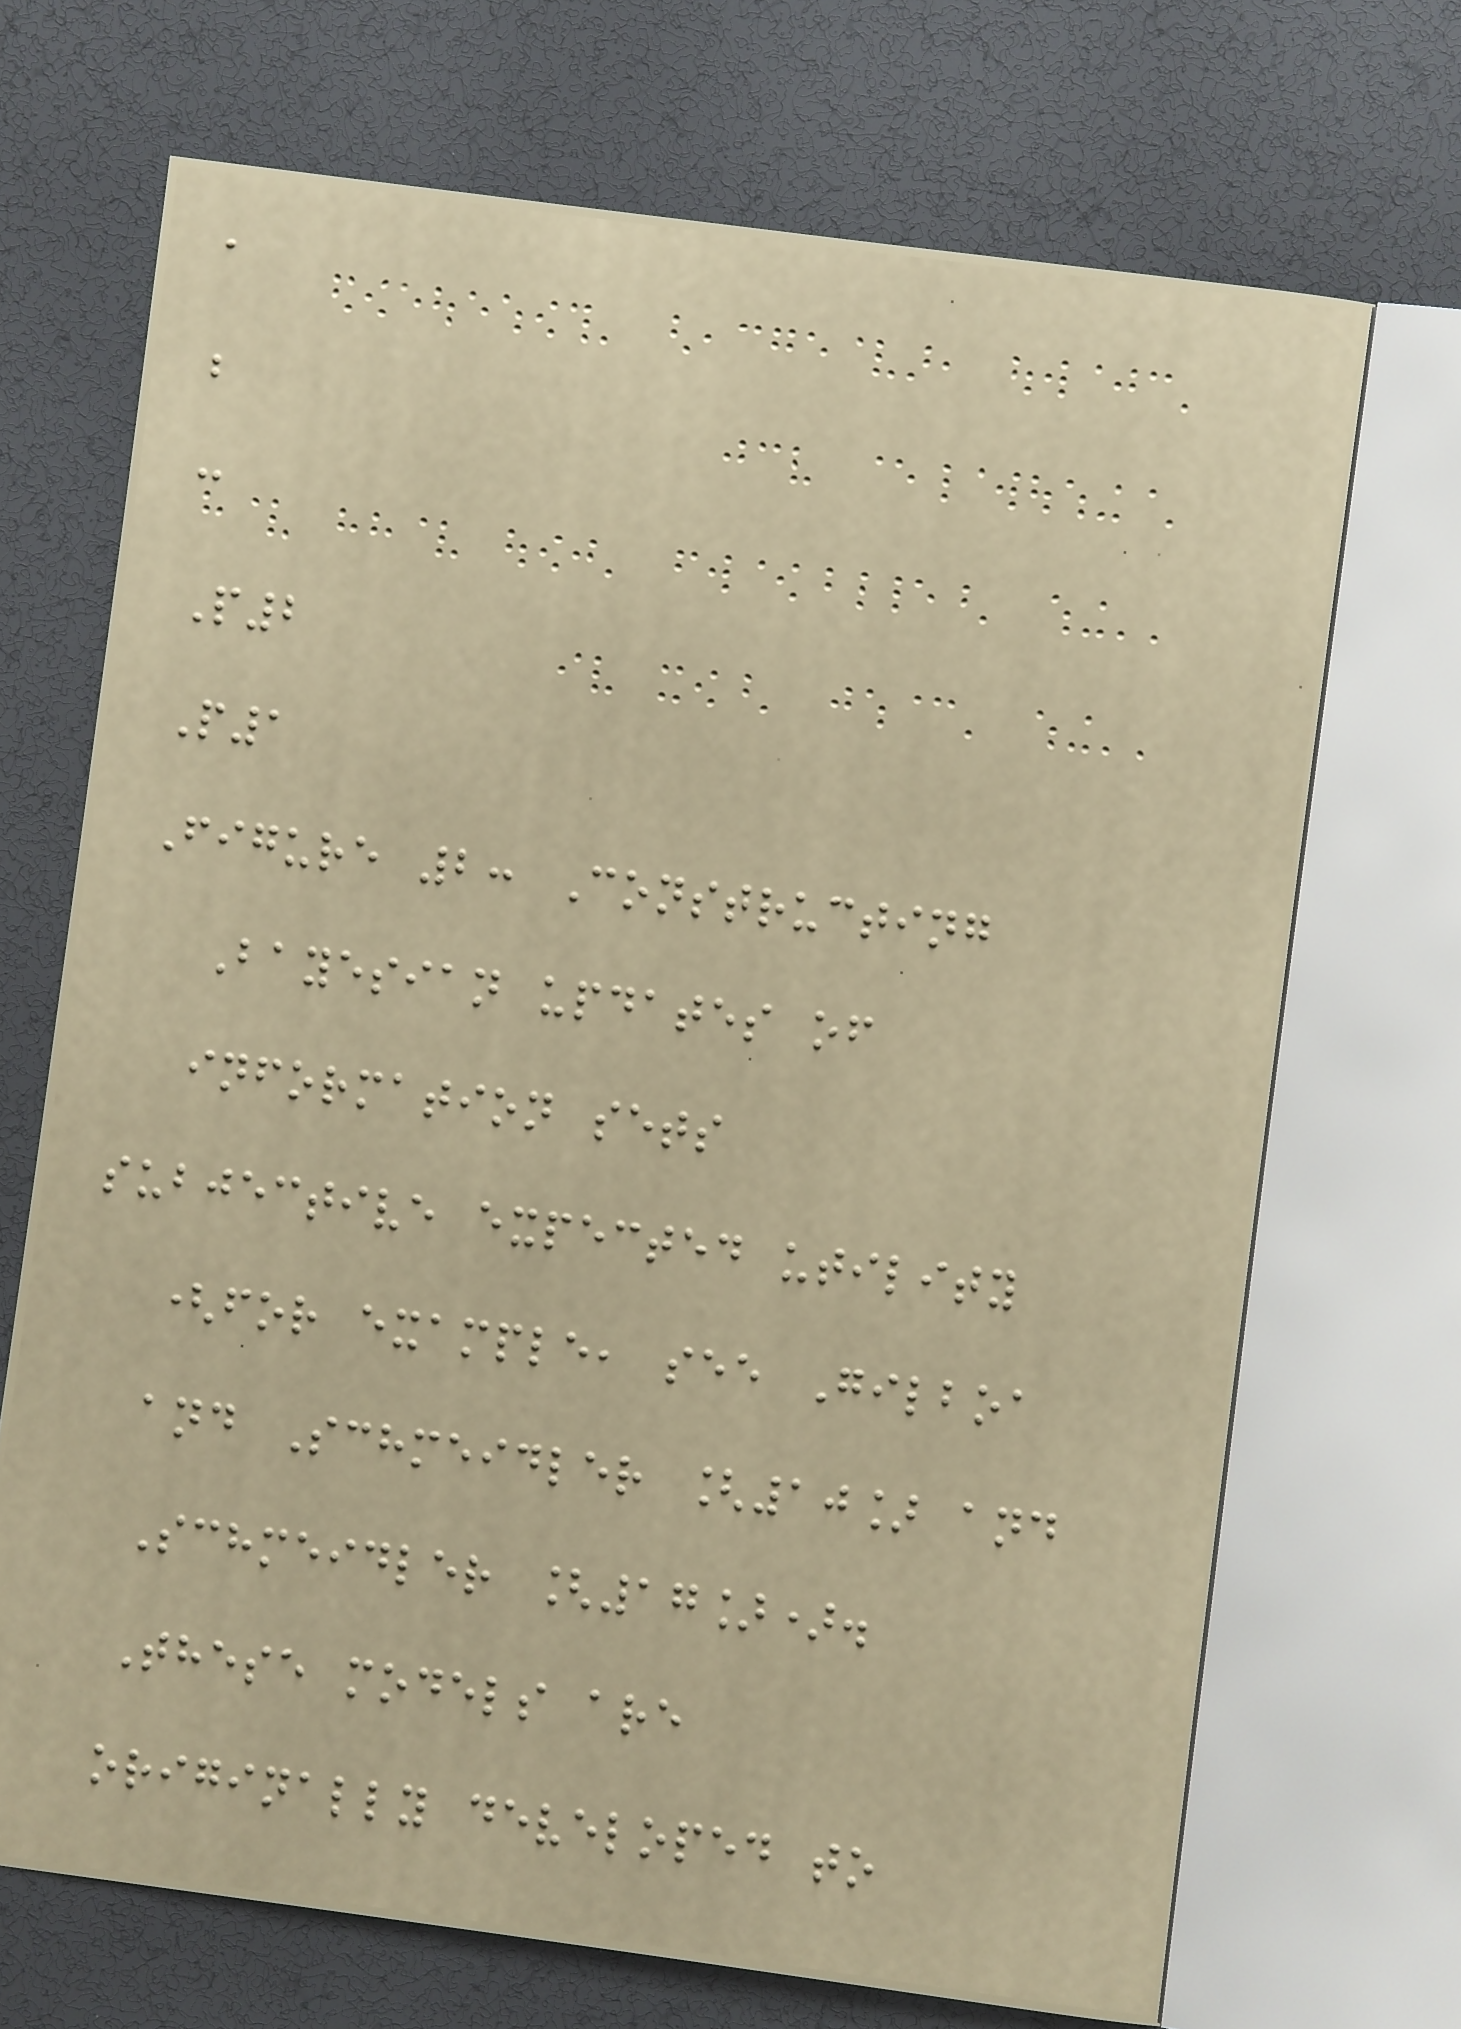a
b
c
P2
P1
Figure 2: Constructing
Bayesian updates of
information sets
subjective expected utility
(for example, see Gilboa
and Schmeidler [10] and
Schmeidler [17]).
These models are
originally developed to
